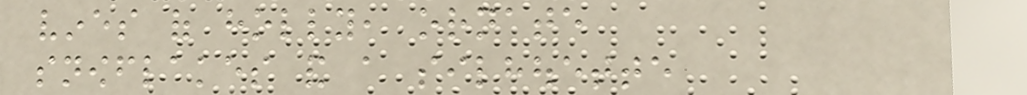vines of holly, ornate
snowflakes and a silhouette
